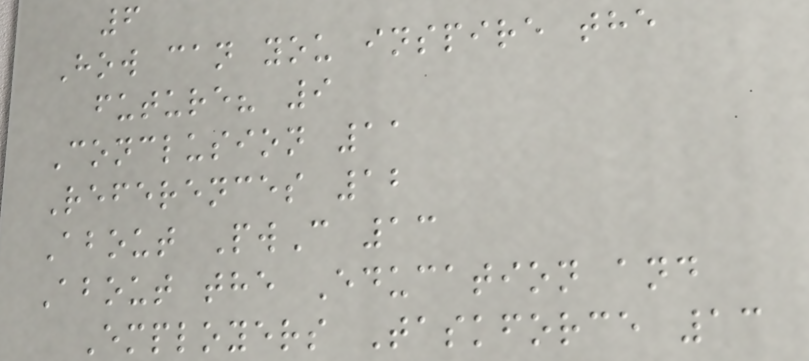6
How can you inspire the
future? 9
Conclusion 11
References 12
About PwC 13
About the Education and
Employers Taskforce 13
